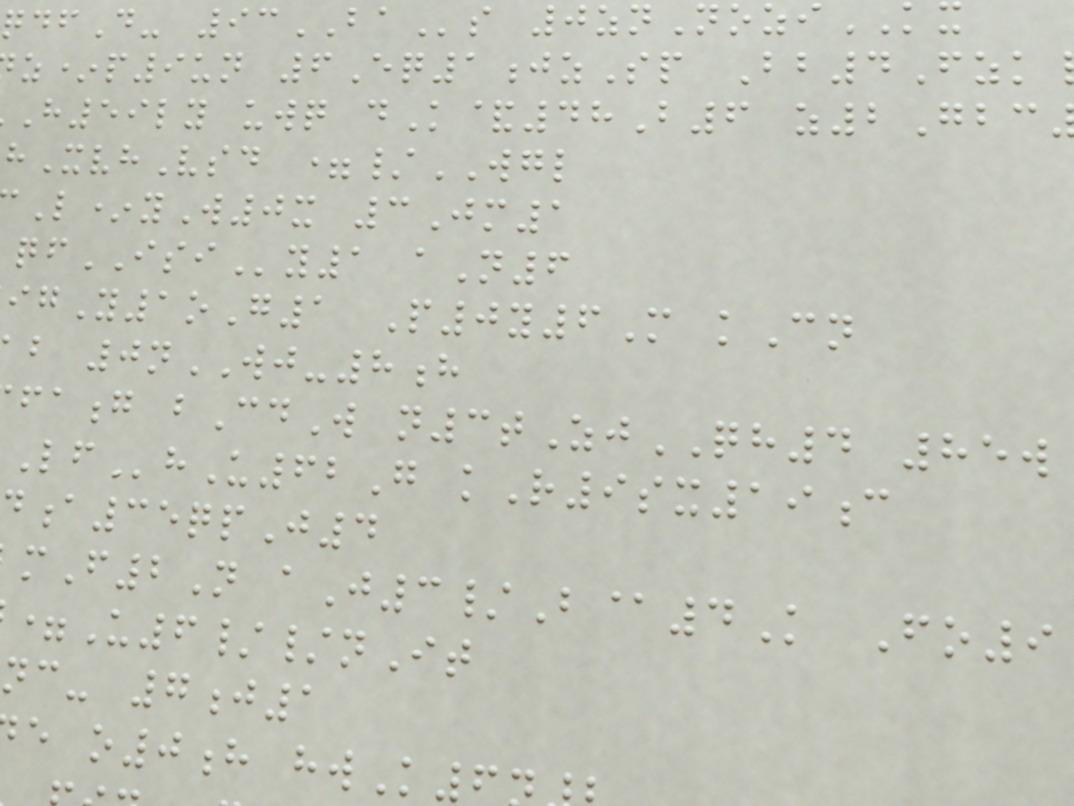qdfD- 93BAs 0znNozi
z*p9un 6Eq1jzSp Bb4Fzk
H59ly uwq dK&48B6 z2Gbc
XvhVsd =/WGL
L*yW0x 3Jm1
qfISIy1 aN6
igY1oG1 P0y6M kCn
b 0nWJ-8h
g bCdW n3tZjQH4 85w
hU62G kR9sx19c
a35qpJ4
mF2N aJ3/B@4K Fo9
=U6//nIt
nc- 7j1
e o0h hwK
